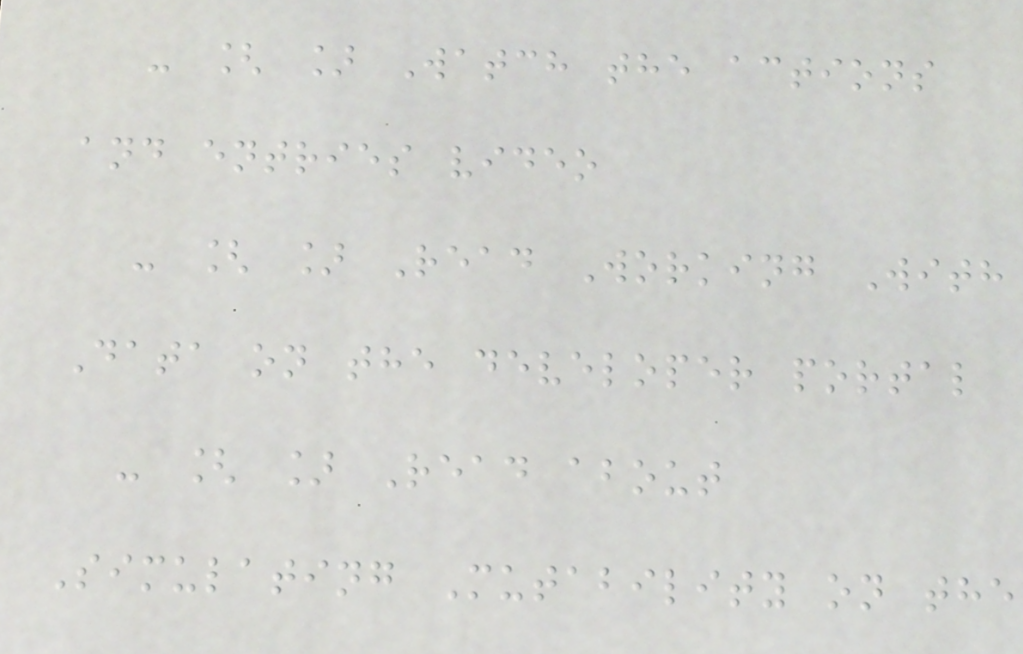- [ ] Watch the actions
and entries video
- [ ] Read Working With
Data on the developer portal
- [ ] Read about
Simulating Mutability on the
